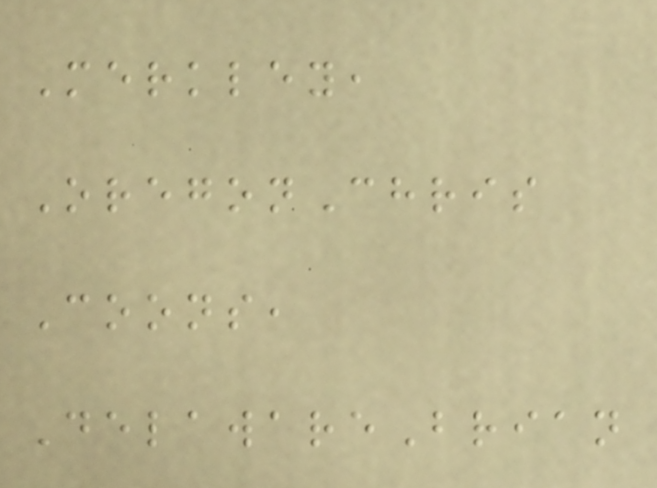Merkley,
OregonChris
Coons,
DelawareBrian
